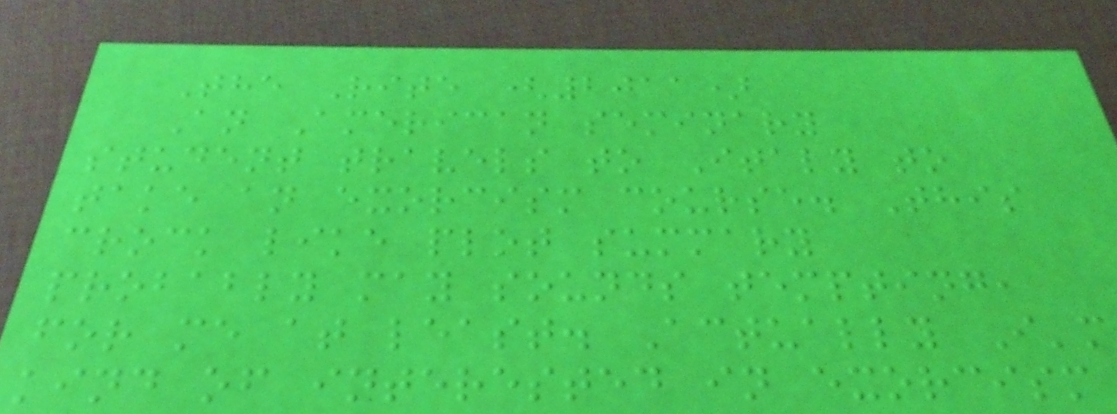The Rite (2011)
An American seminary
student travels to Italy to
take an exorcism course. This
crock like plot summary
probably may sounds tempting,
for me at least. Actually I'm
kind of interested in exorcism
